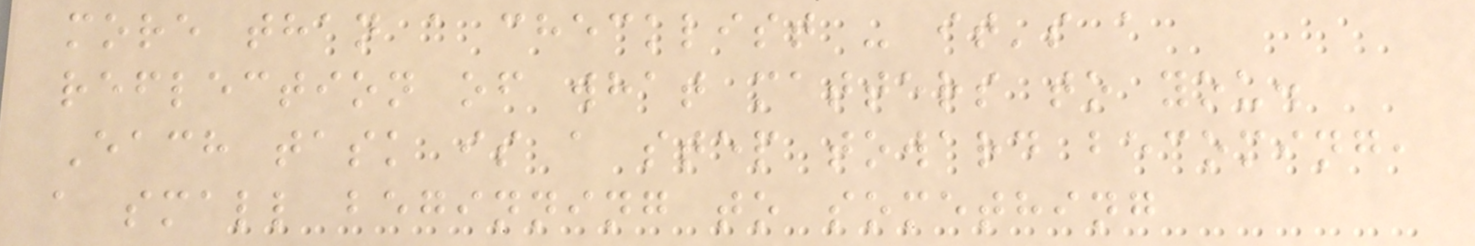more than a checklist - it's a
reflection of what matters to you.
Each task is a step toward becoming,
a small beginning to something
